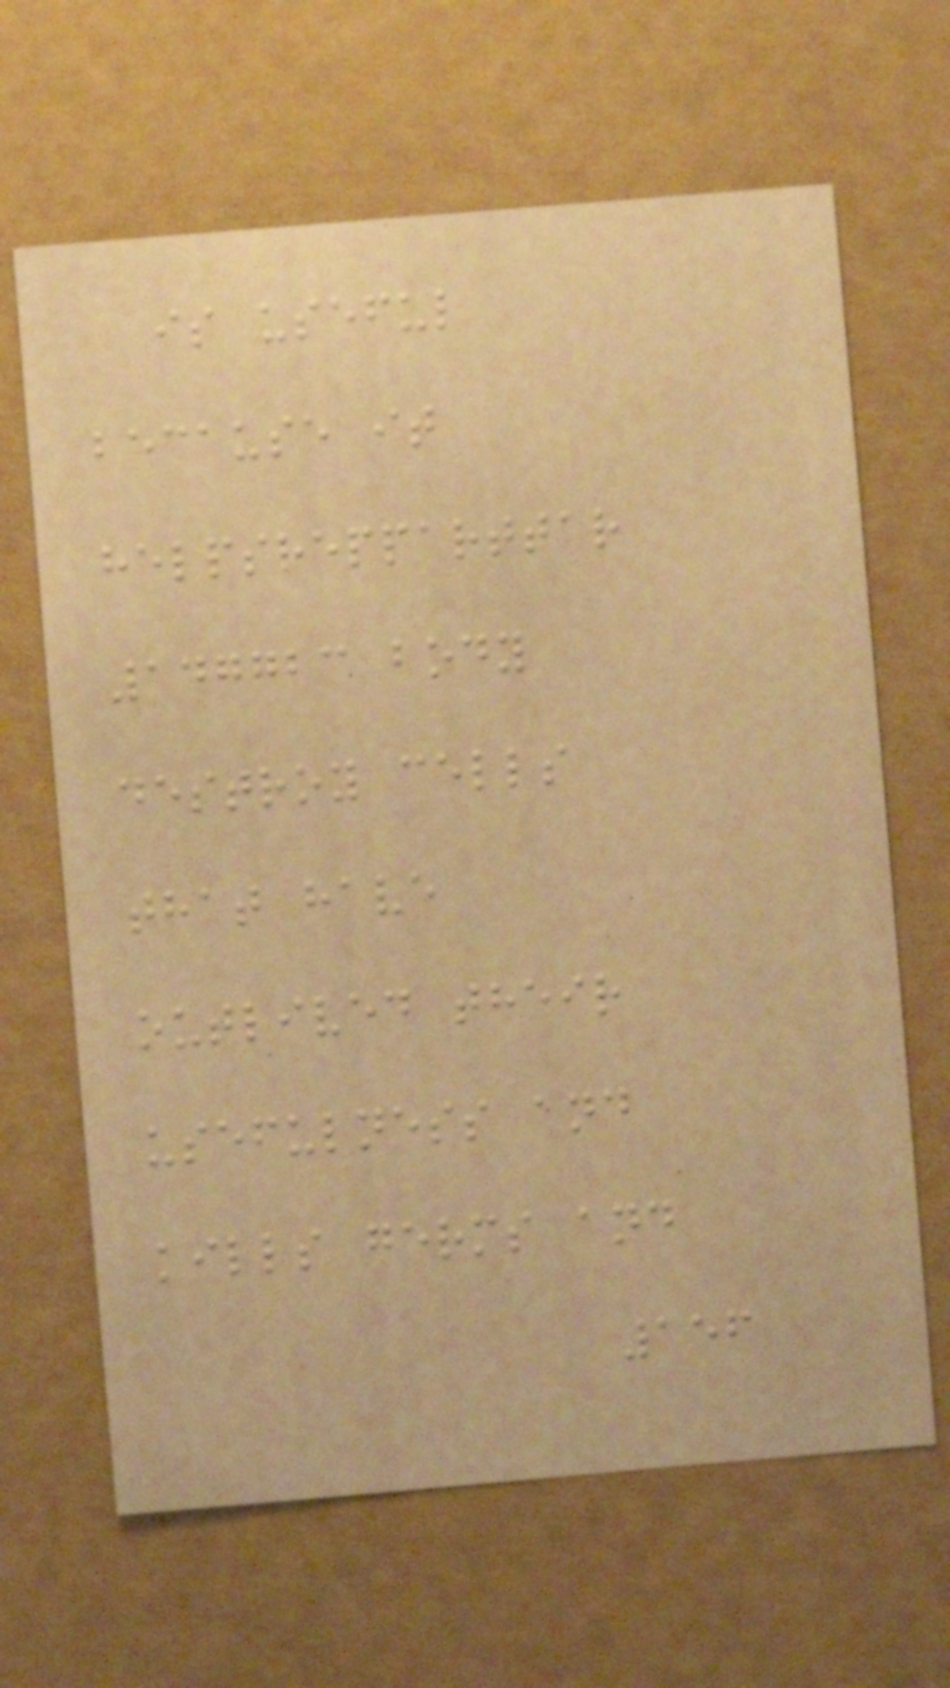is useful
because it
helpsrepparttar
147723 body
destroy cells
that have
outlived their
usefulness and
kills germs and
156
